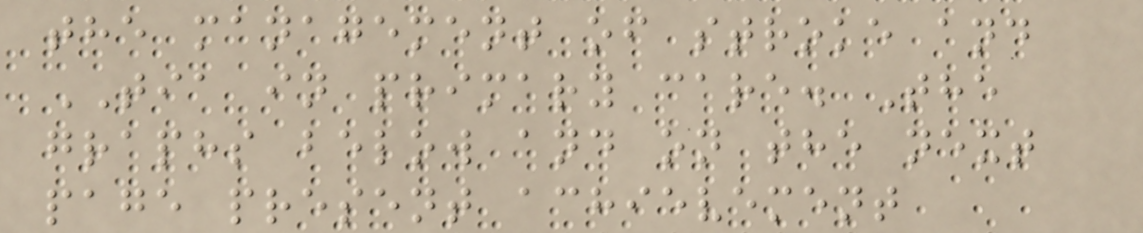the management of stroke and
TIA in primary care. The
graphs below and on the next
page present achievement
